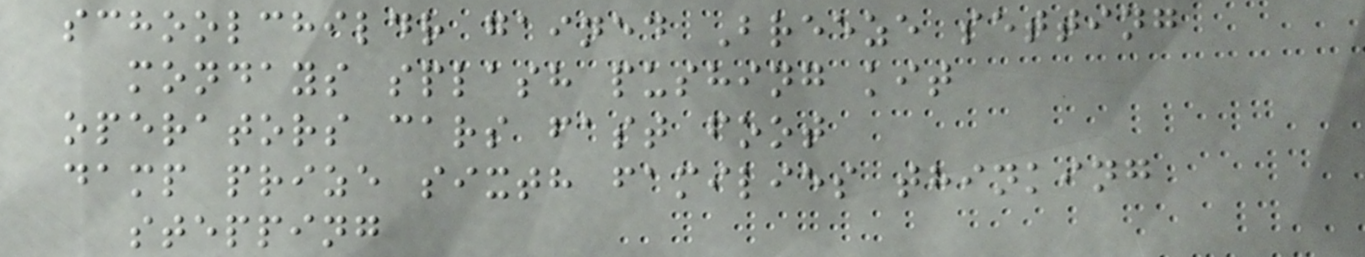schoolchildr gained Breeze setting
mondays splash pushing kit
operators cars fast foot
damp prize sixth families thinking
stepping
